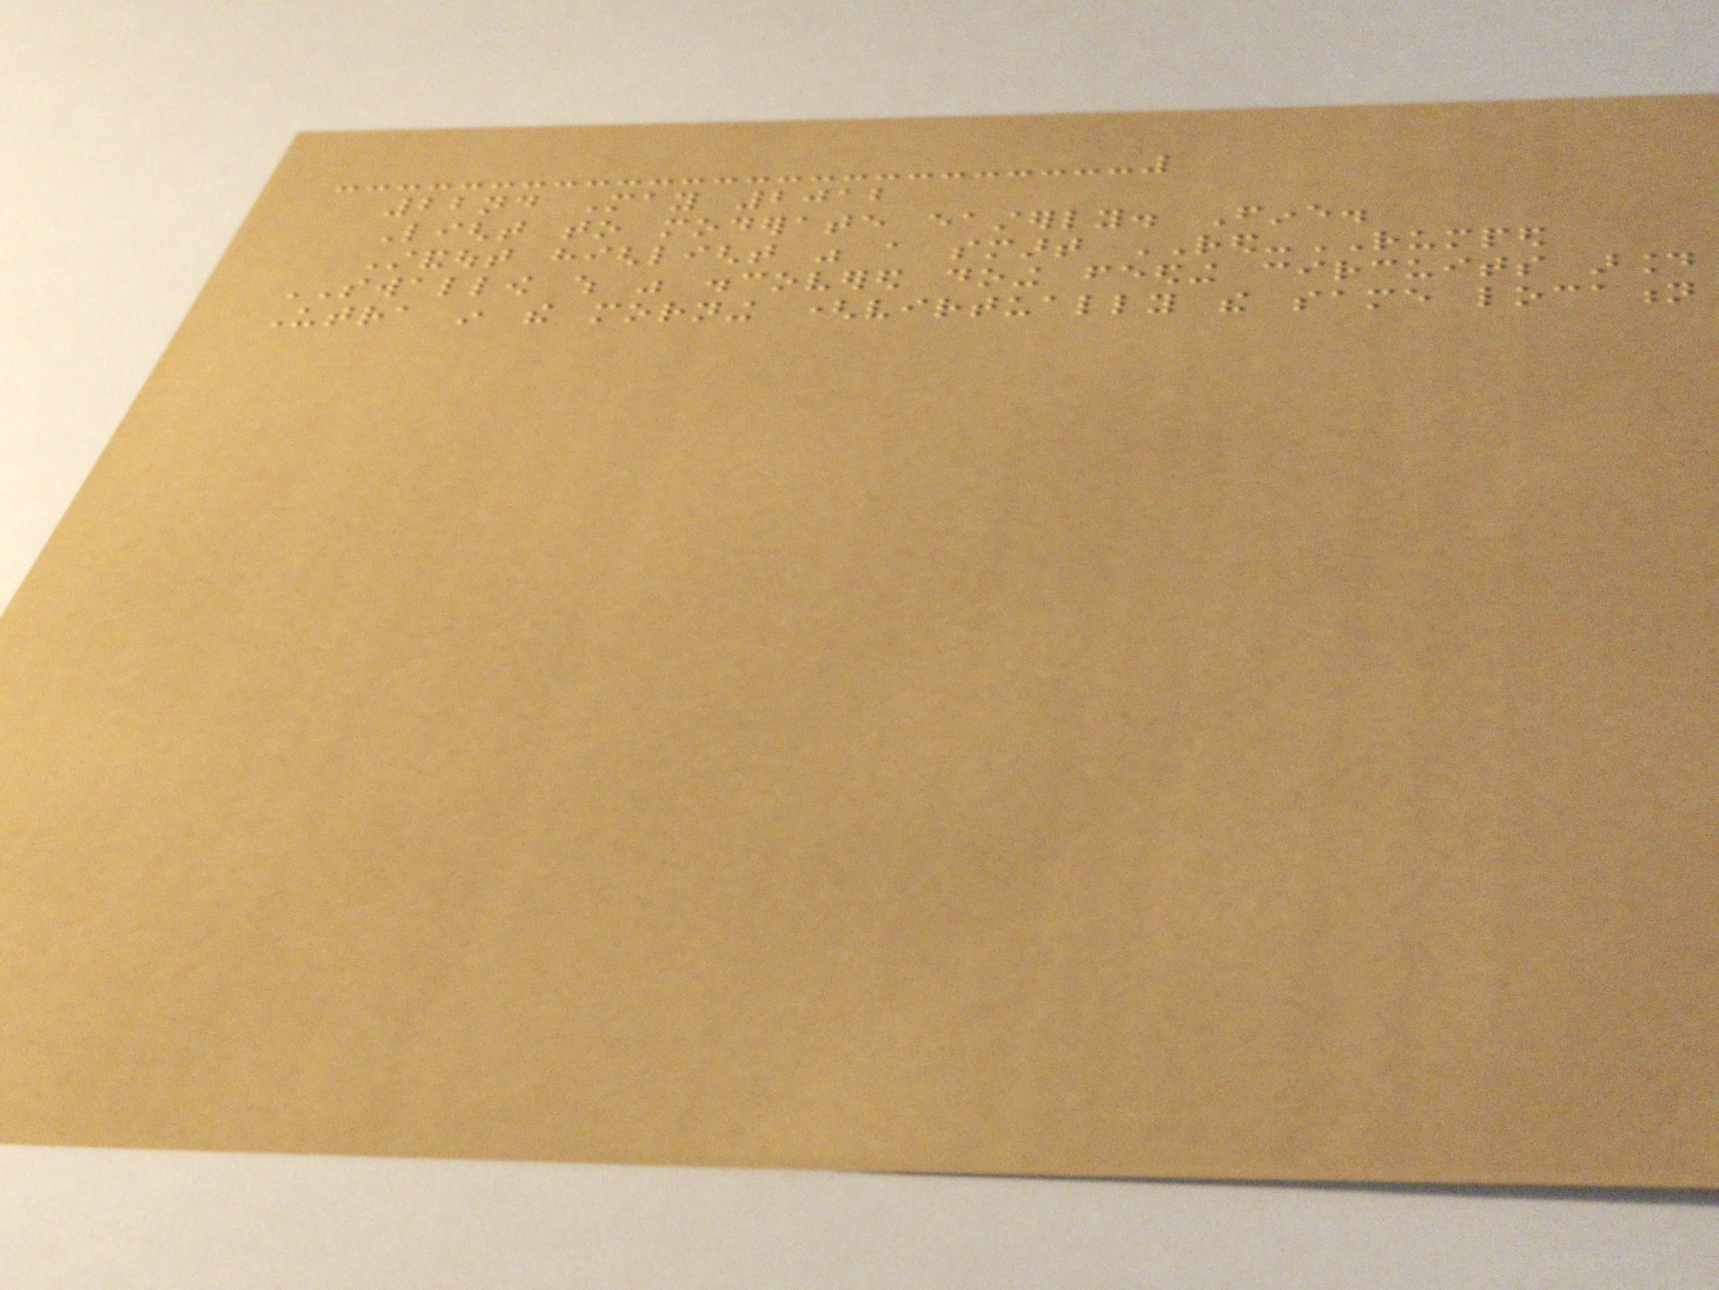22nd May 2012
Light to moderate easterly. Fine.
Standout highlight was a smart RED-RUMPED
SWALLOW which was discovered doing feeding circuits around
Utra in the morning (virtually the same location
